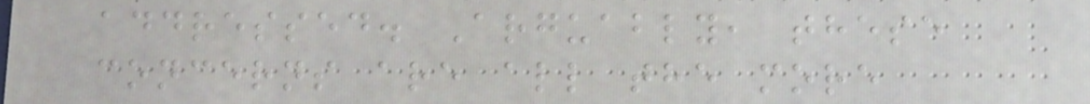addressed. Arguably, these
concerns are all the more
